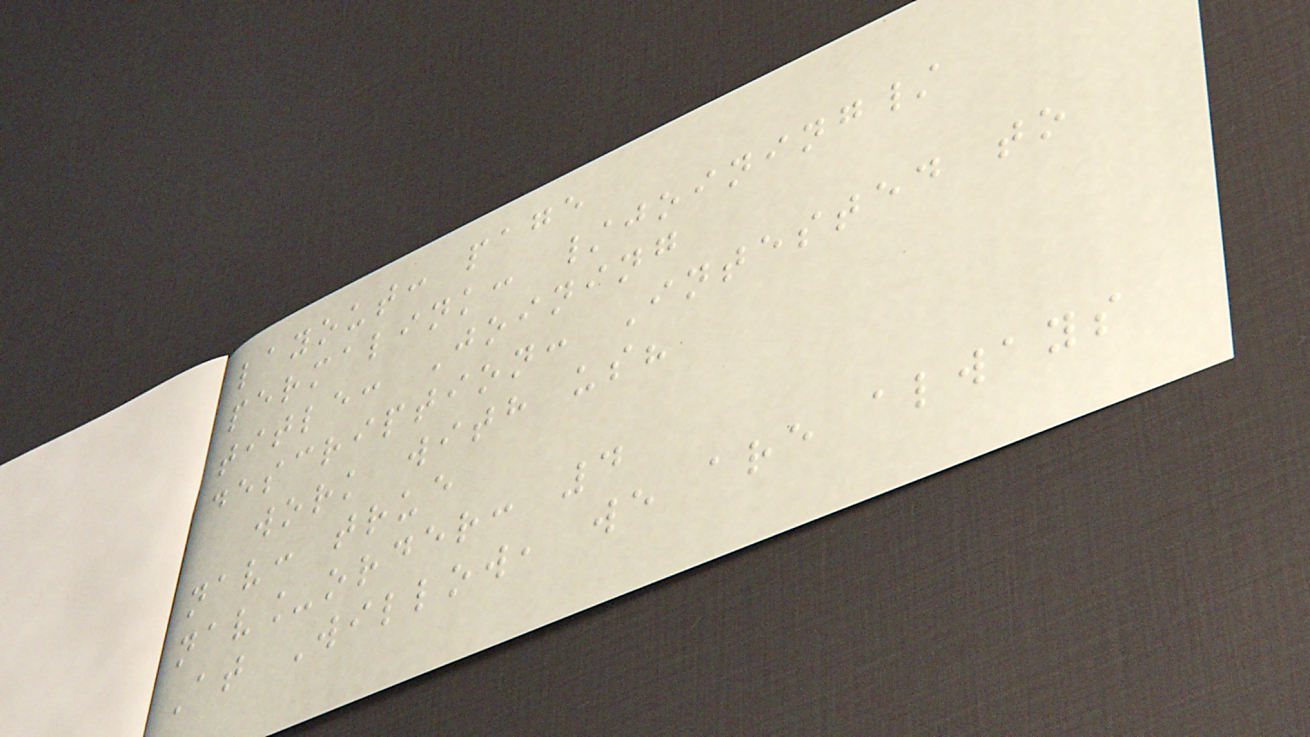layout: page
permalink: /joining/
title: Joining
description: Intested to
work with us?
nav: true
nav_order: 4
At Willow, we are always
